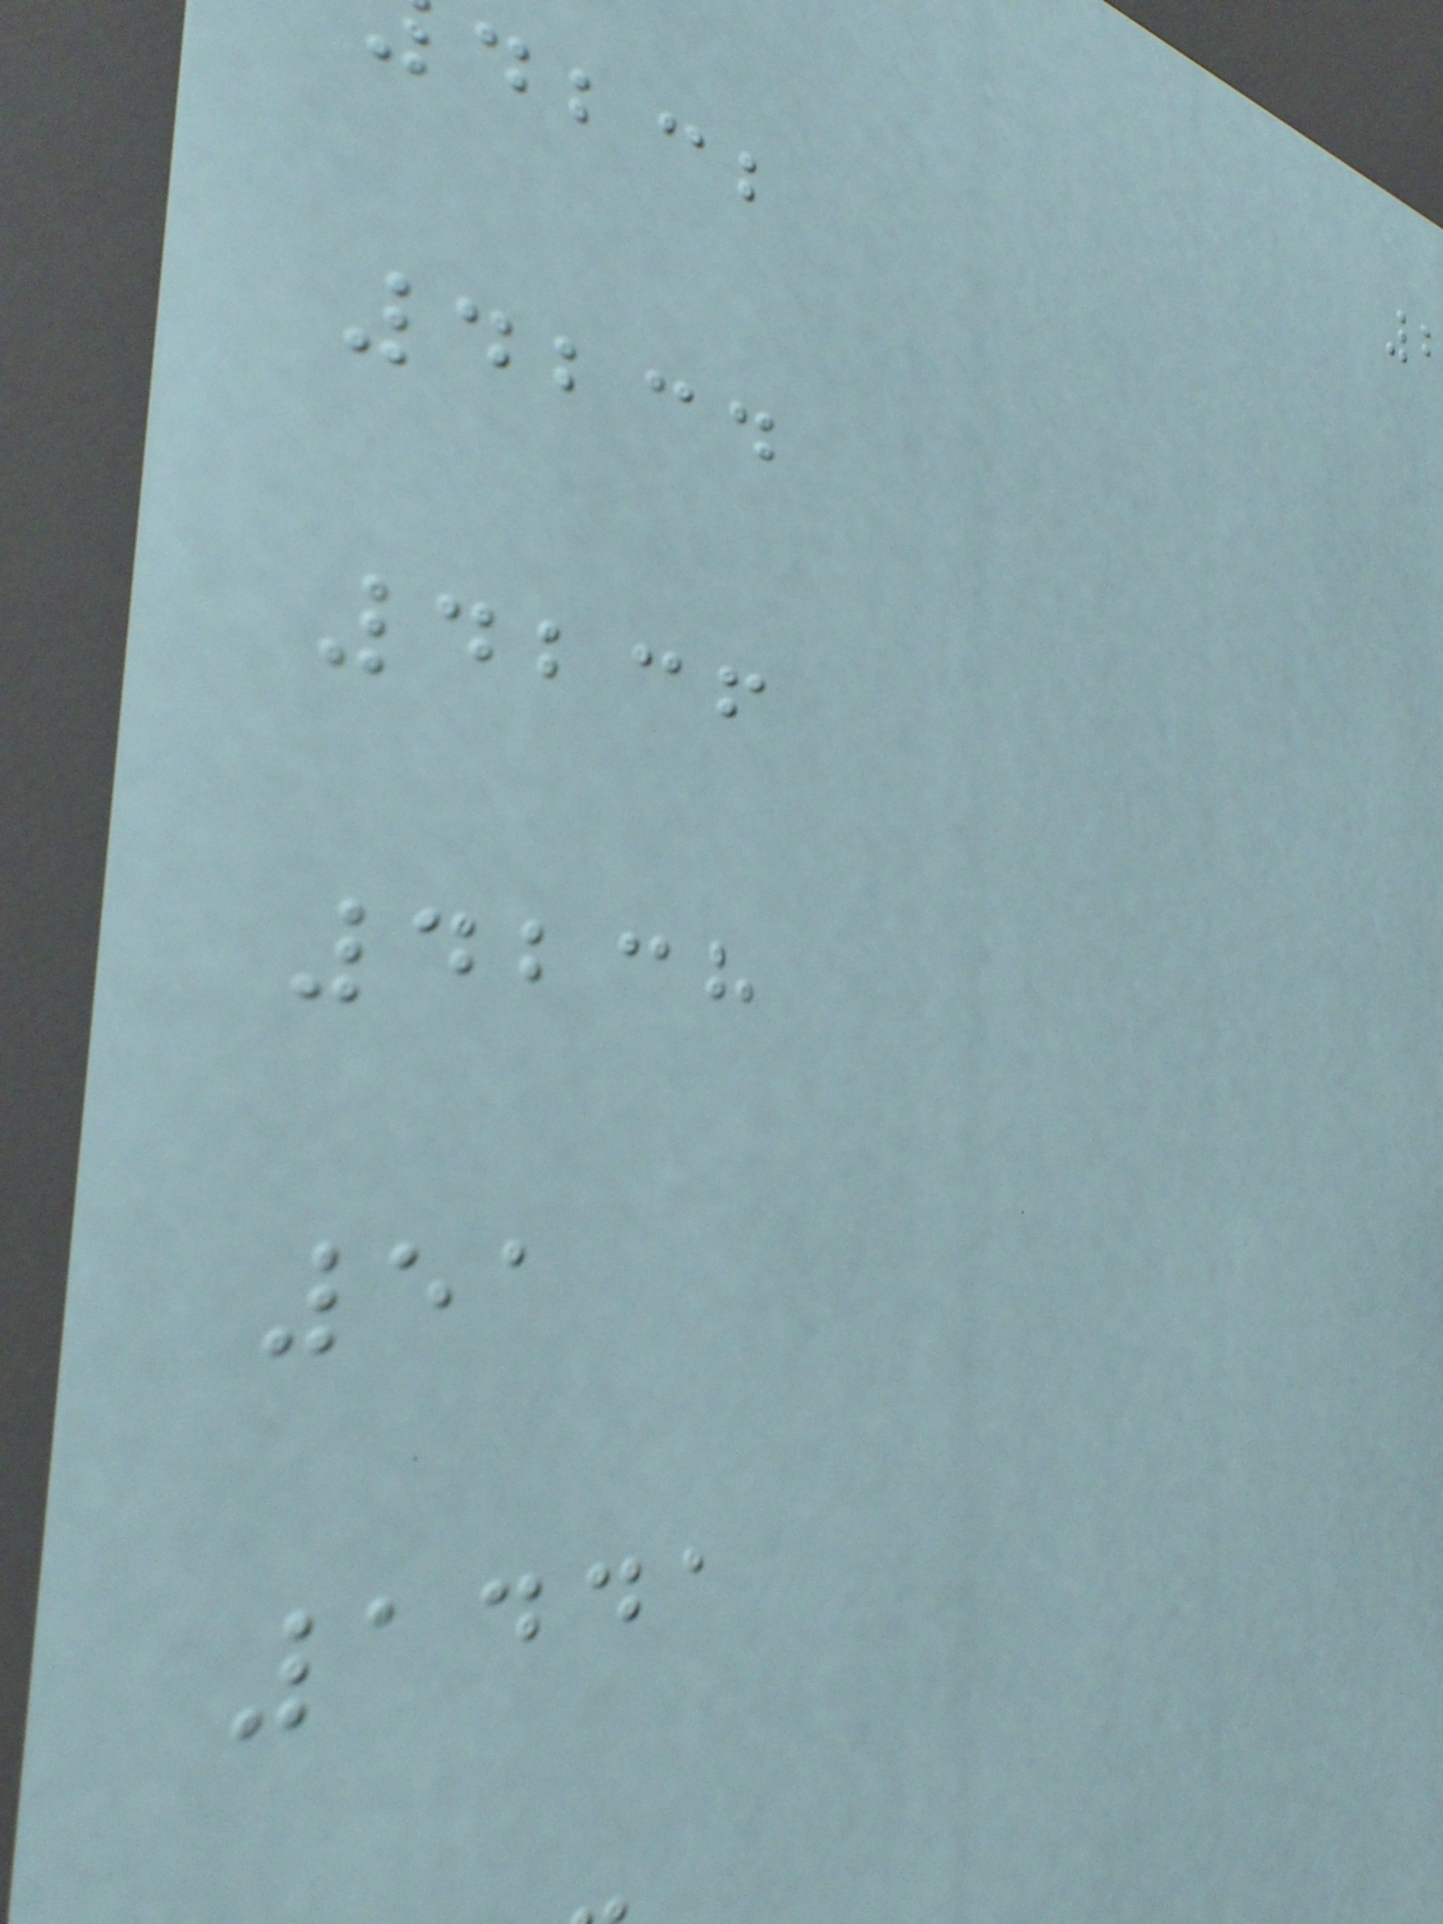dbcb
4234
4236
4238
51
1441
